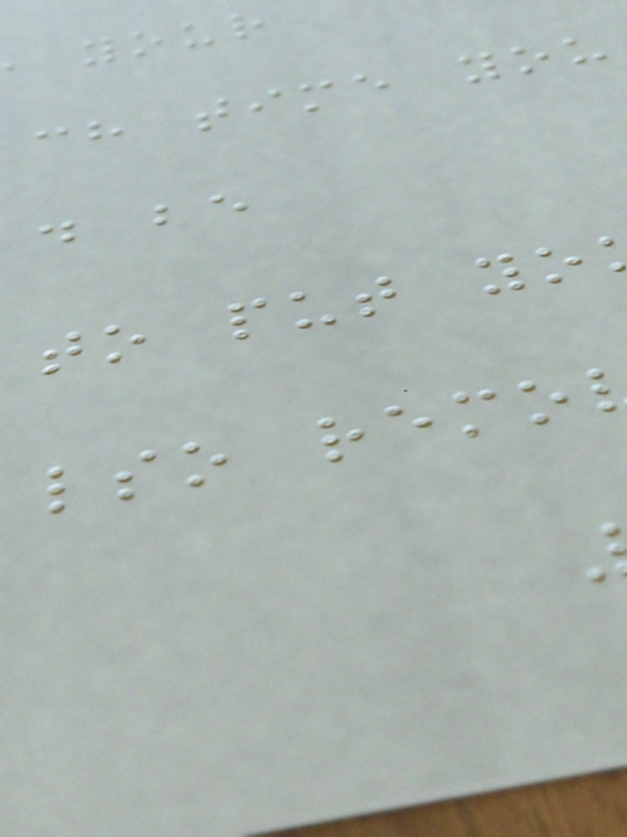ch time you
to put yo
lso remo
